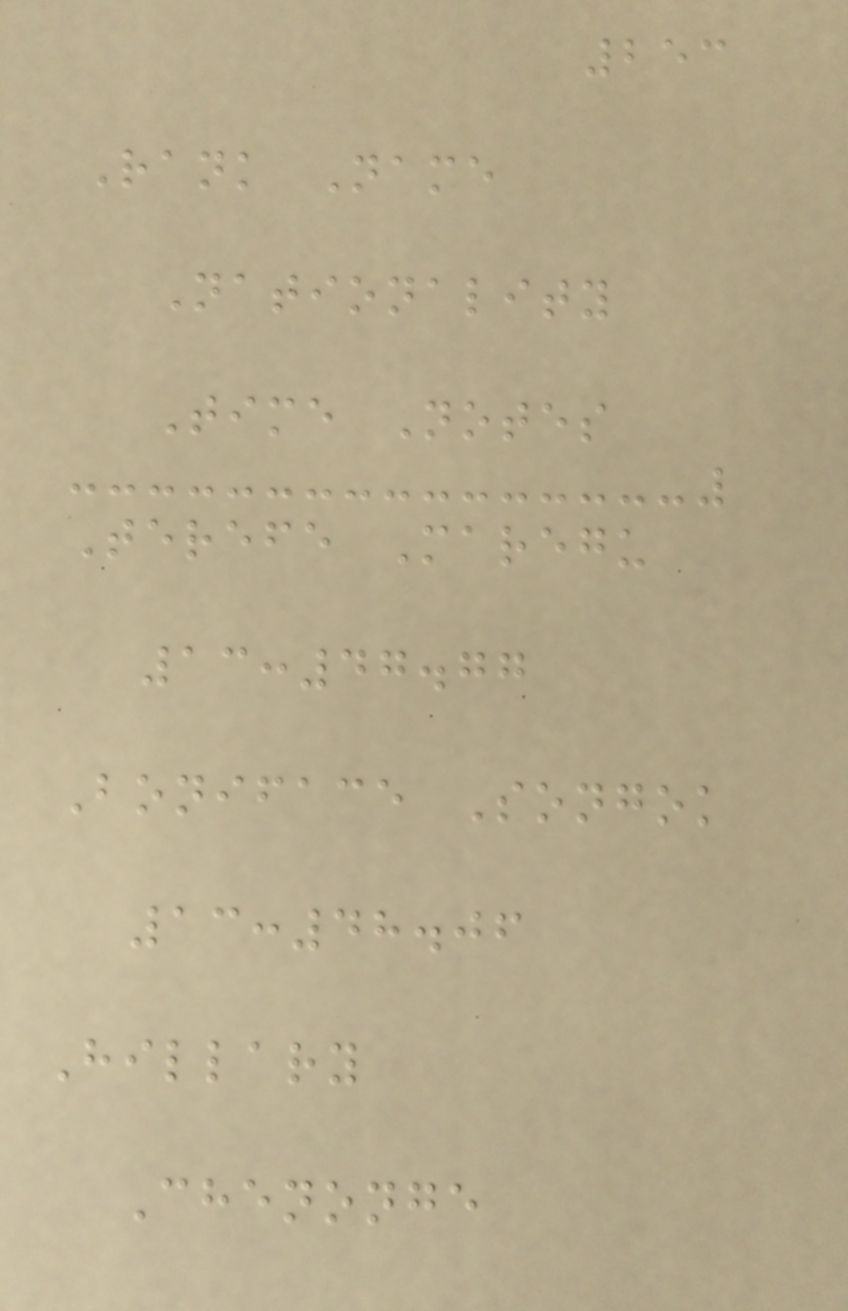253
Rank Name
Nationality
Time Notes
Terefe Maregu
13:47.77
Boniface Songok
13:48.06
Hillary
Chenonge
